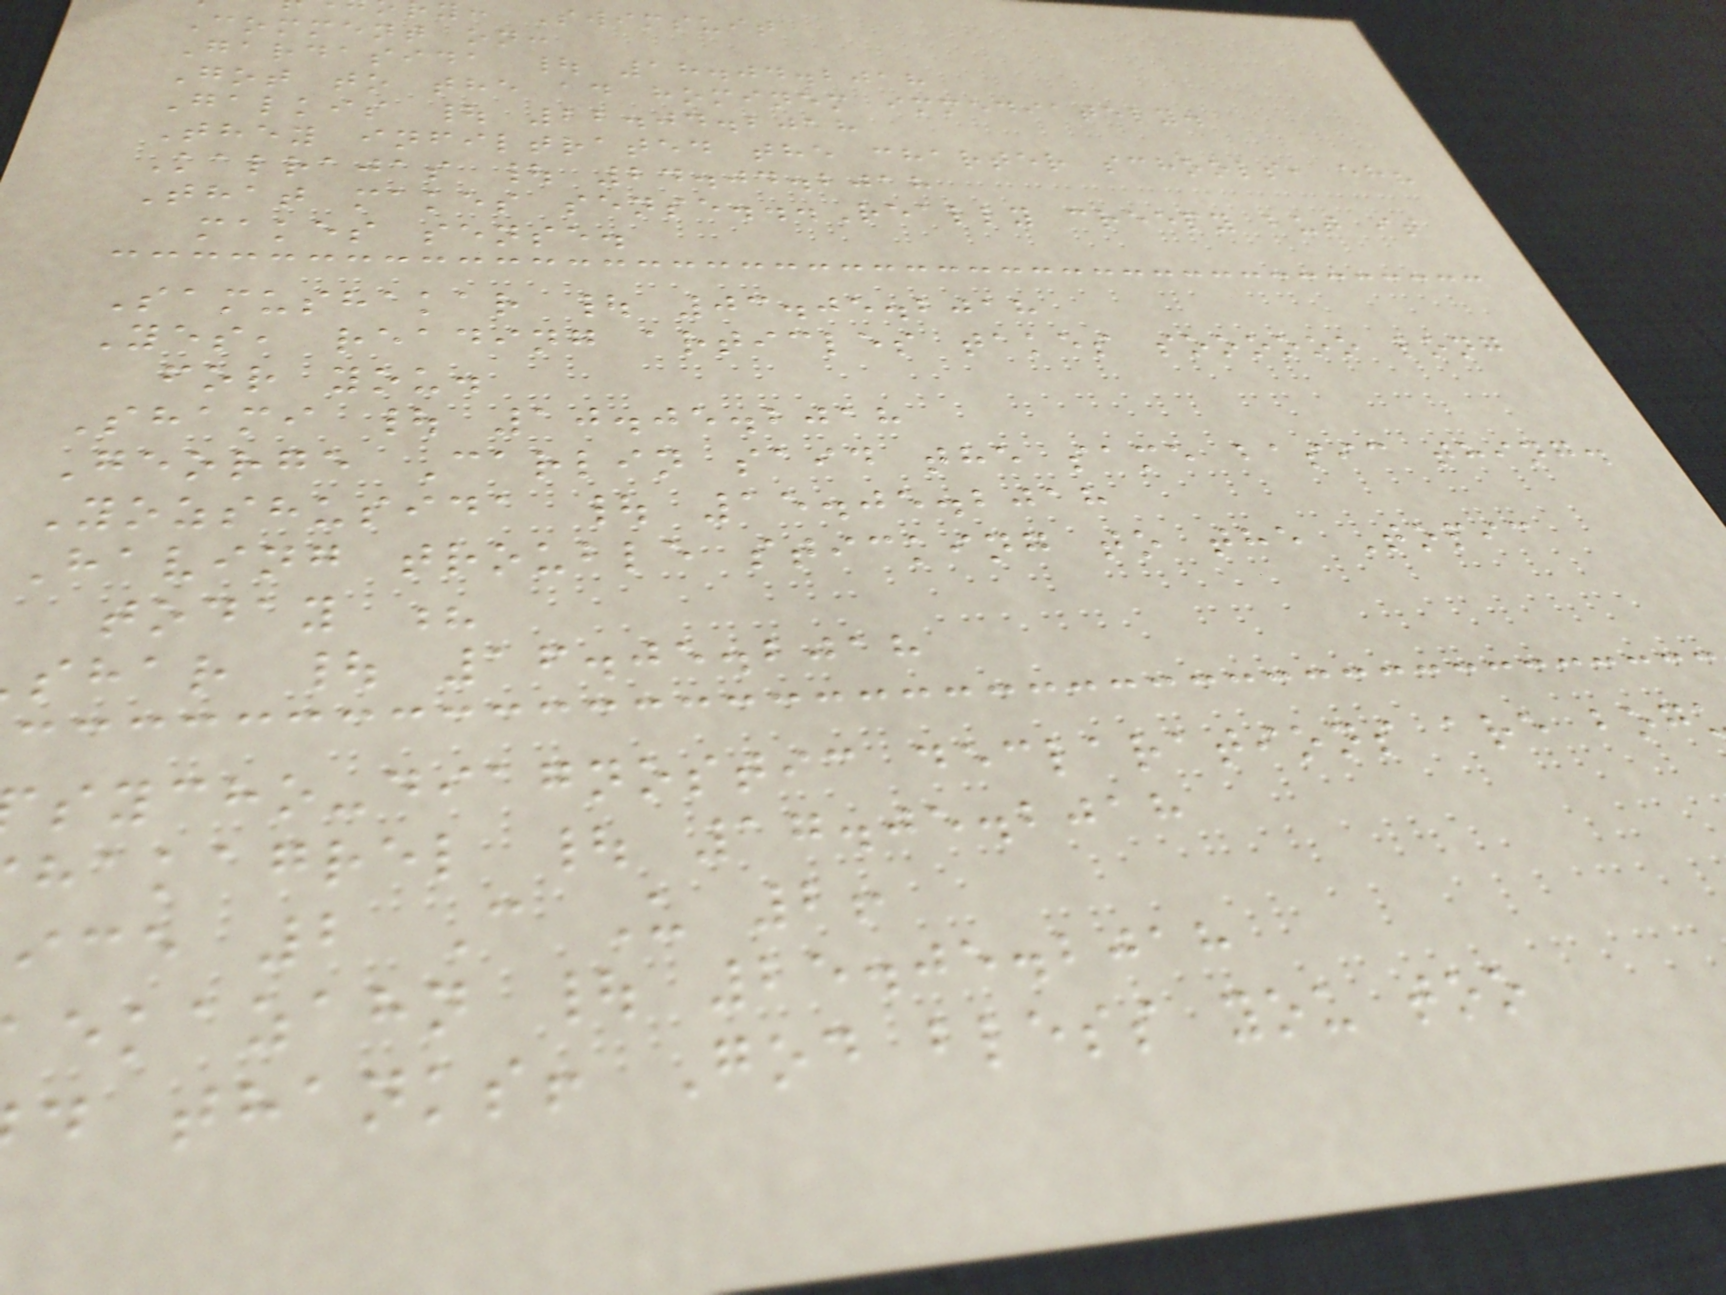y: Swimsuit
Comment on:
Gardasida | 18.04.2018
Got to the ad hominem immediately.
Galkis | 22.04.2018
They infiltrated the charter schools, eh?
Kalrajas | 24.04.2018
That makes sense...Really creepy but it
makes sense.
Samushakar | 03.05.2018
Yes, reading articles takes soooooo long
for you.
Shami | 10.05.2018
George Carlin said the same basic thing.
Yozshusida | 15.05.2018
Having trouble sticking to the Topic
today ?
shar | 16.05.2018
sycho-diagnostic declarations are bog
hakagrel | 17.05.2018
ice 2 C U 2!
ekazahn | 25.05.2018
d thanks! God bless you too
